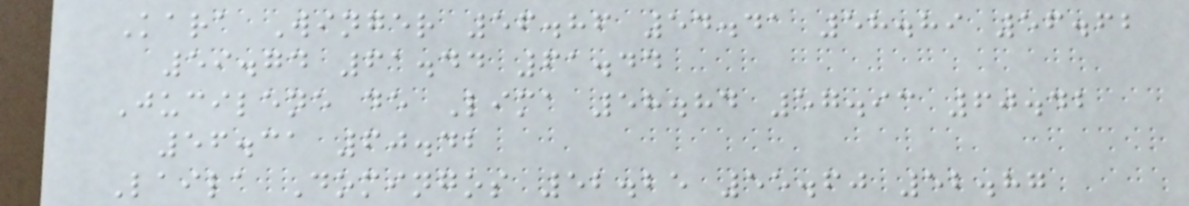Kara Winger 56.86 54.41 58.89 56.62
59.74 61.44 61.44
Jucilene de Lima 58.84 57.93 60.42
56.31 60.42
Laila Domingos 52.25 55.60 52.87
